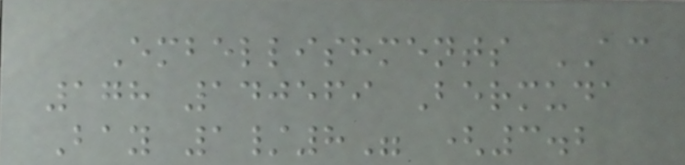Embellishments AC
178 140569 Bermuda
Bay 1/8" (3.2
